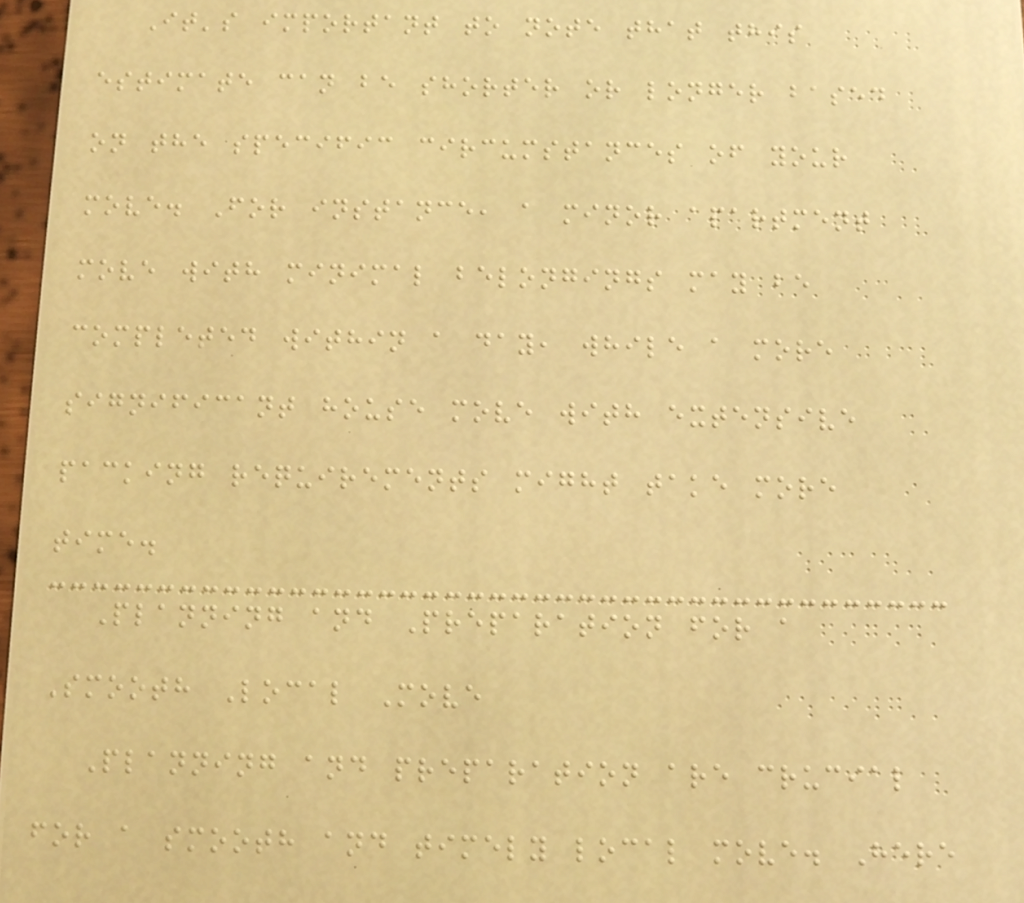It's important to note that this
estimate can be shorter or longer based
on the specific circumstances of your
move. For instance, a minor apartment
move with minimal belongings may be
completed within a day, while a more
significant house move with extensive
packing requirements might take more
time.
Planning and Preparation for a
Smooth Local Move
Planning and preparation are crucial
for a smooth and timely local move. Here
